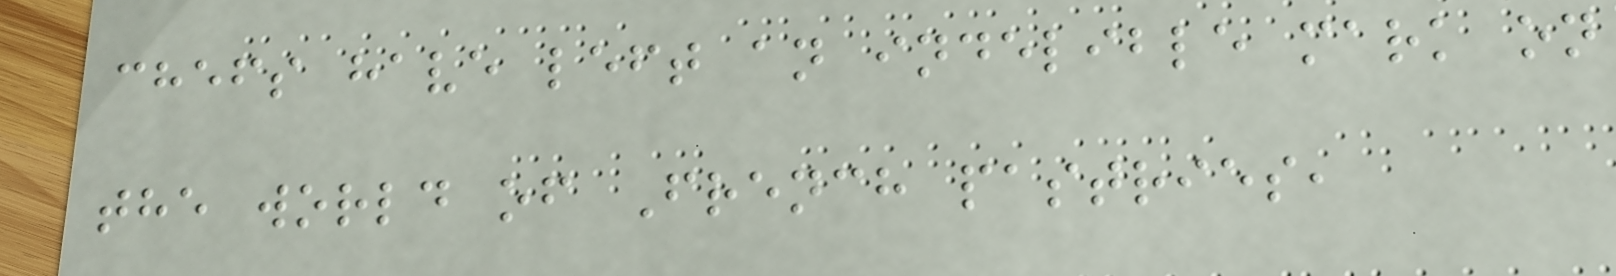chefs have left an indelible mark on
the world of French pastries,
